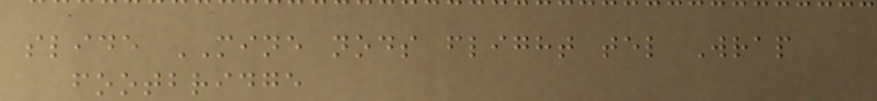slide MINE nods flight tel Wrap
footbridge
